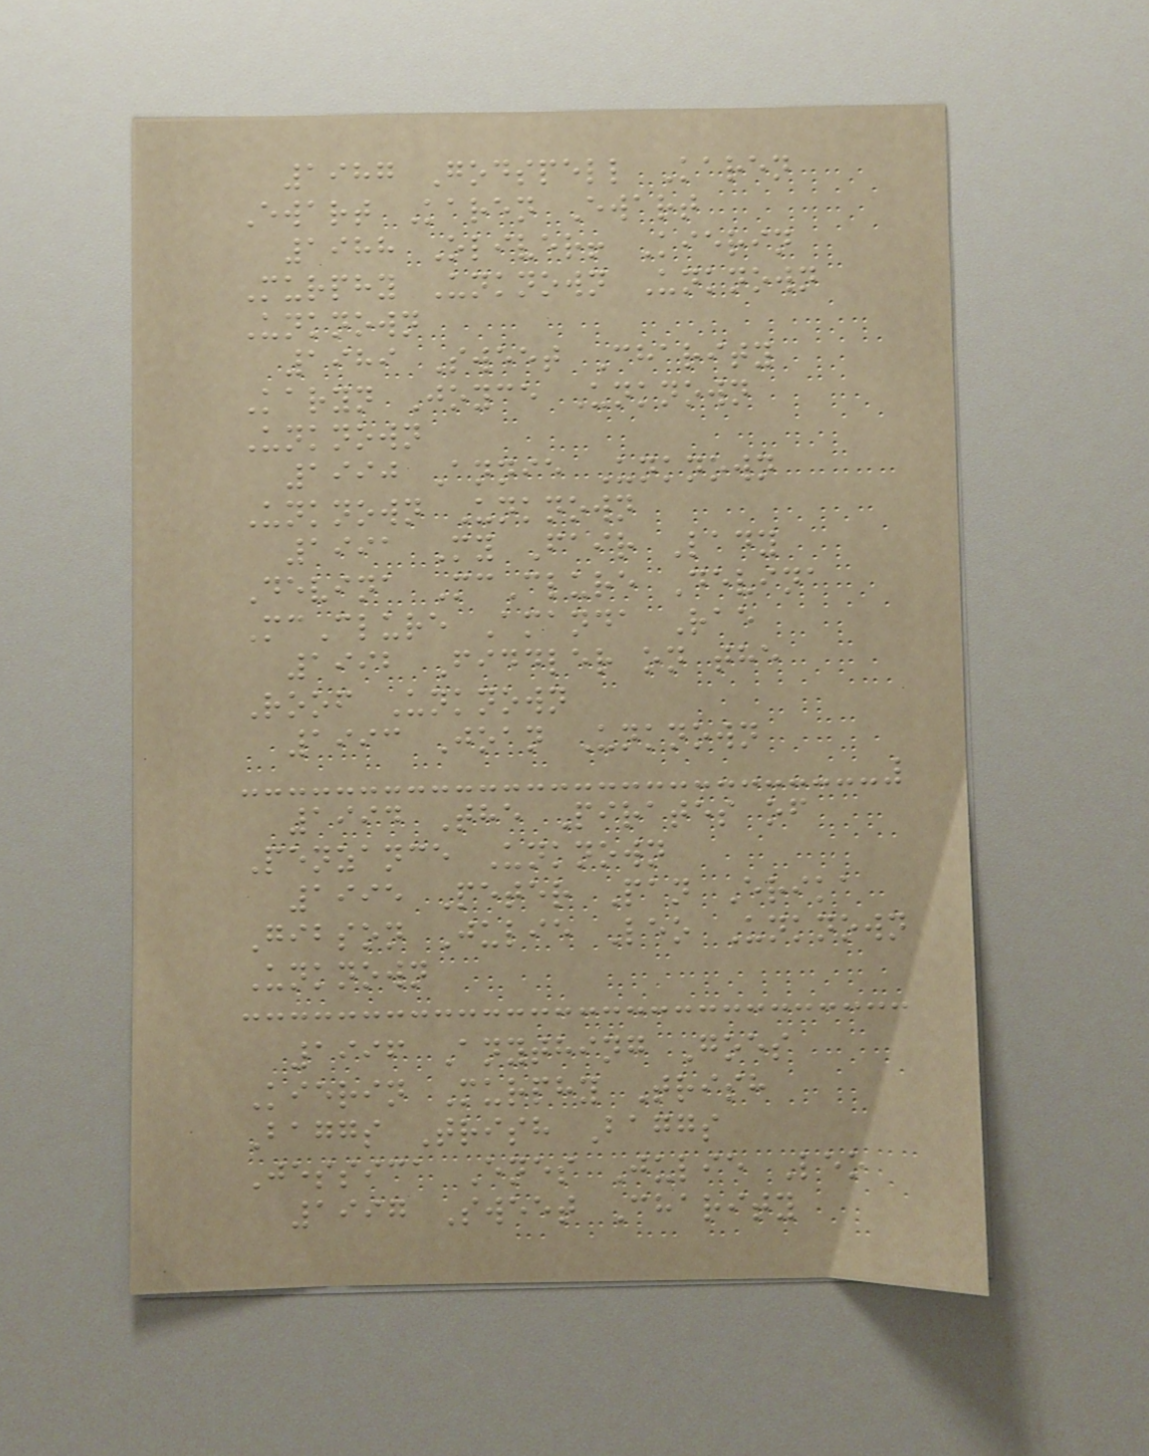1987 Godspell Karen
Ewart Karen Ewart
1988 Oliver! Kierin
Murphy Unknown Unknown
Unknown
1989 Sweet Charity
Karyn Joyce Unknown
Unknown
1990 Annie Unknown
Unknown Unknown
1991 My Fair Lady
Devina McClure Devina
McClure Amanda Rae
1992 Fiddler on the
Roof Unknown
1993 Joan Unknown
1994 The Pirates of
Penzance Unknown
1995 Peter Pan Erika
Gibson Julie Leo Unknown
Unknown
1996 Anything Goes
Kierin Murphy Trish
Baggs Trish Baggs
Jessica Enes Julie Leo
1997 Sweet Charity
